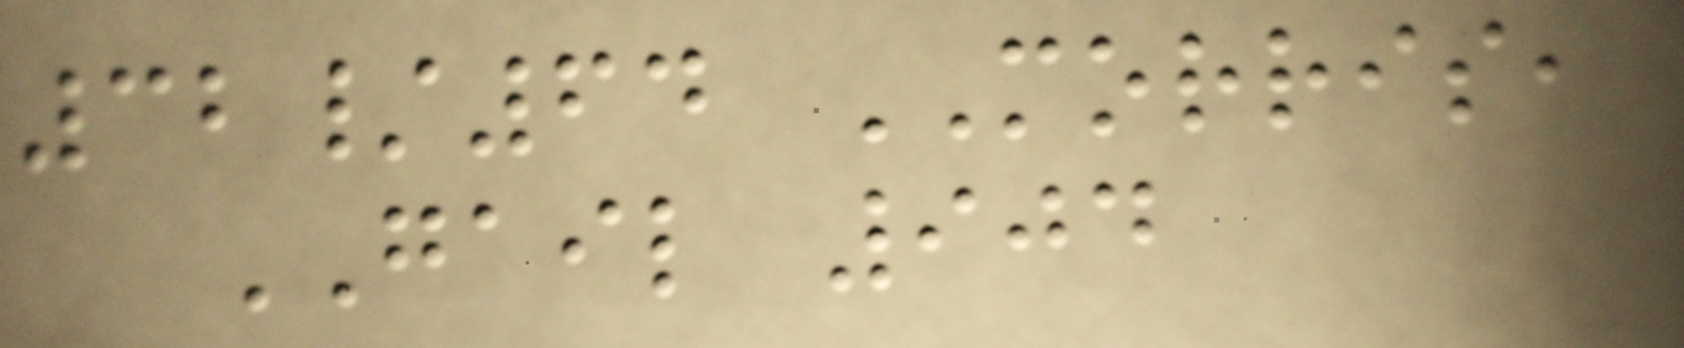32/64 MORRIS,
GAIL 904
